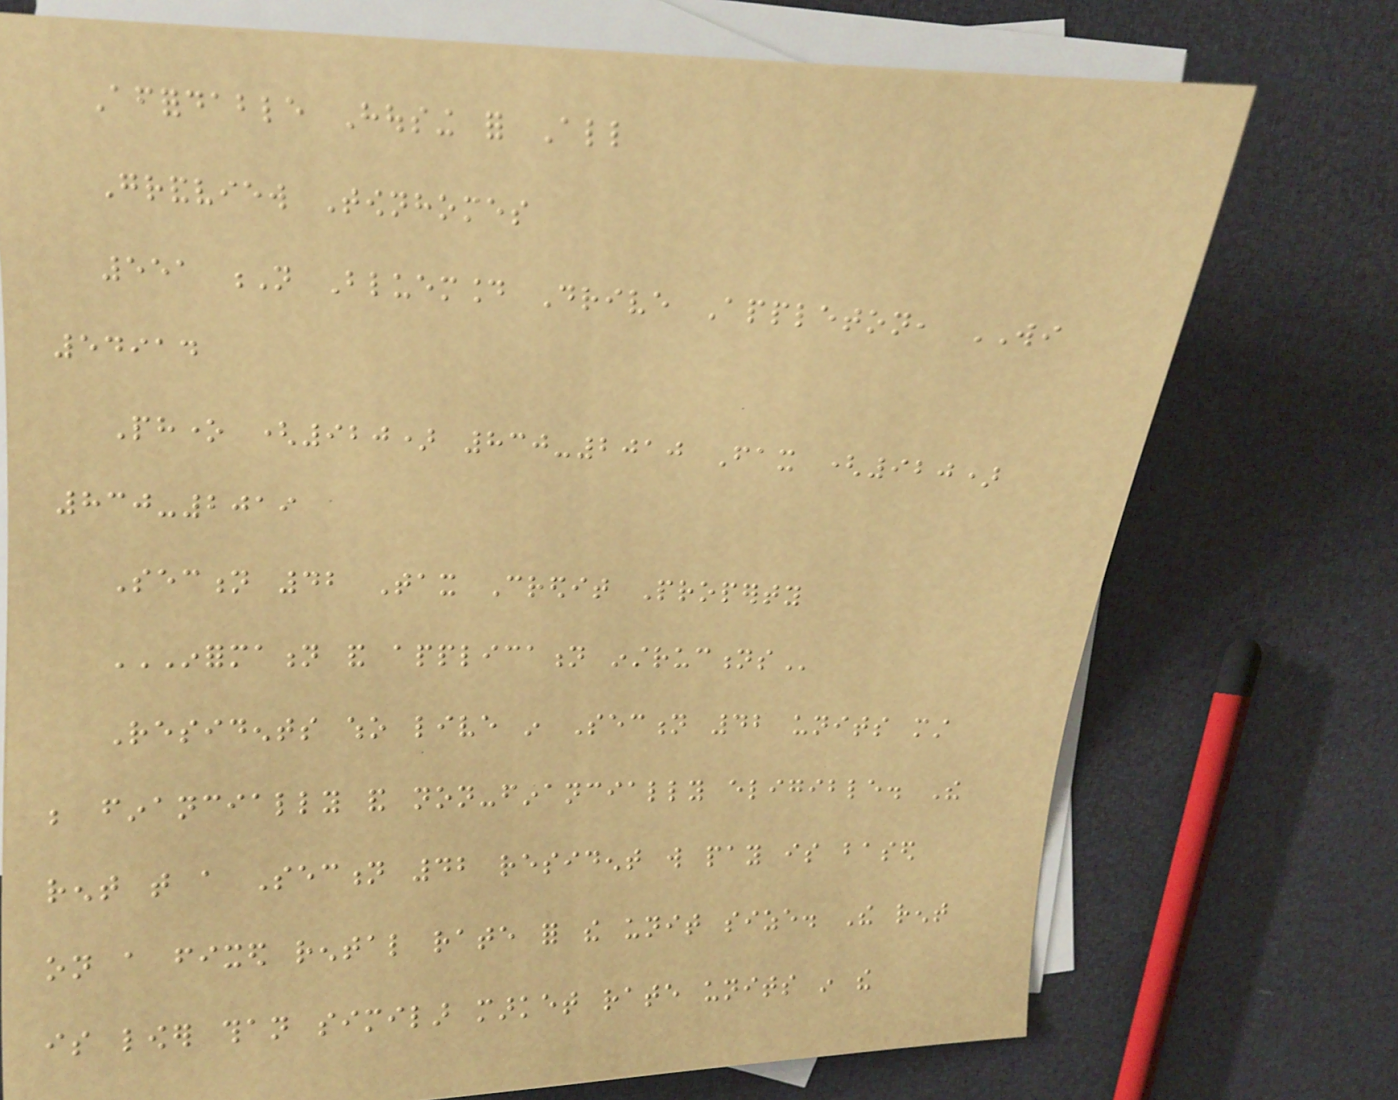Affordable Housing for All
Grandview Townhomes
551 N Bluemound Drive Appleton, WI
54914
Phone (920) 830-2010 Fax (920)
830-2019
Section 42 Tax Credit Property
INFORMATION AND APPLICATION INSTRUCTIONS
Residents who live in Section 42 units must
be financially and non-financially eligible. The
rent that a Section 42 resident will pay is based
on a fixed rental rate for the unit size. The rent
is lower than similar market rate units in the
